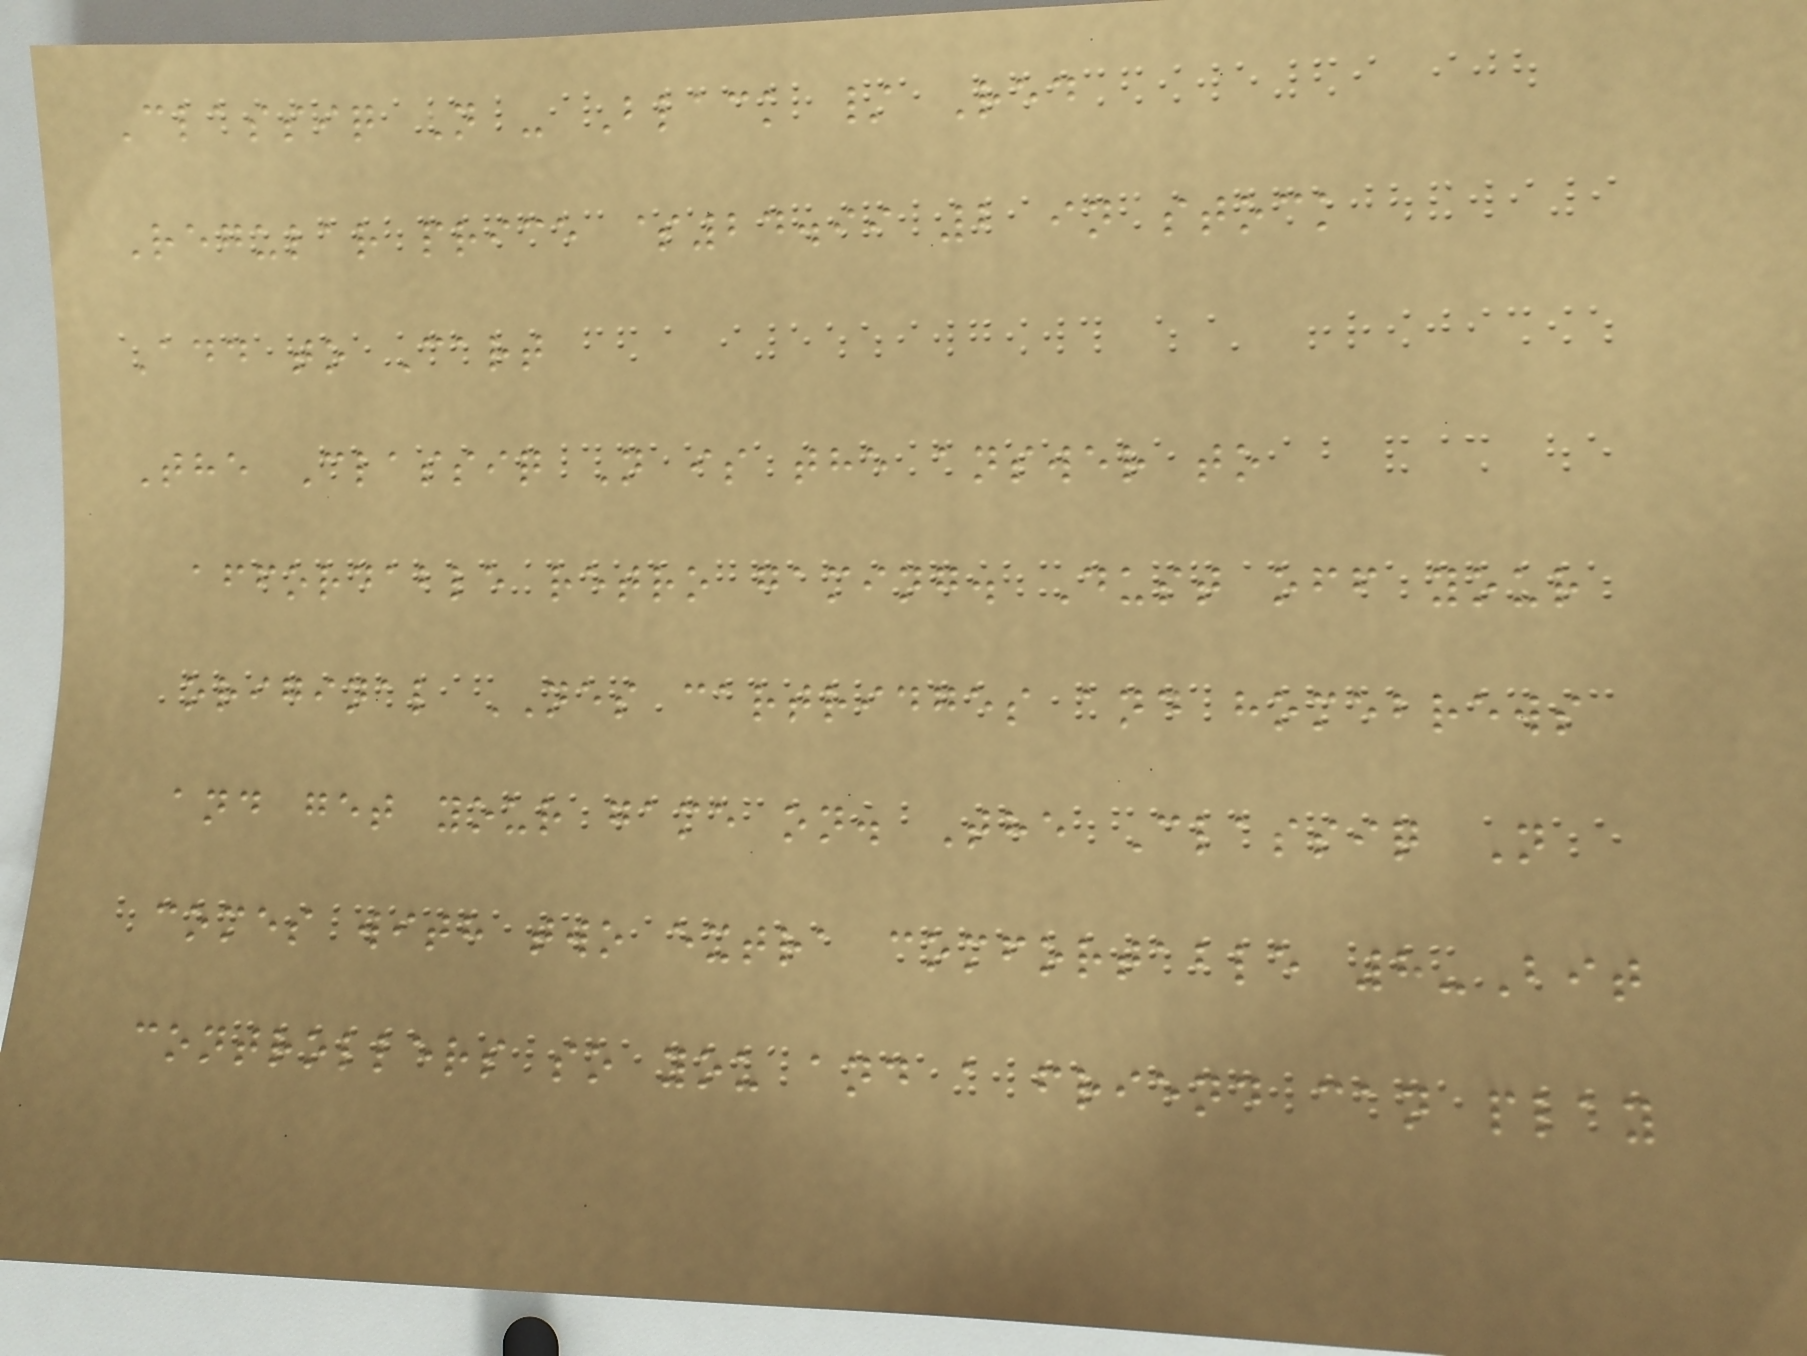Classiq N - Black / Red
Regular price $24.99 2 in stock
Add to Cart
The Classiq N is the answer to
affordable retro gaming. Dust off your
original NES cartridges and homebrews
and get your game on. The Classiq N
comes with two extra comfortable 8-Bit
controllers so you and a friend can play
